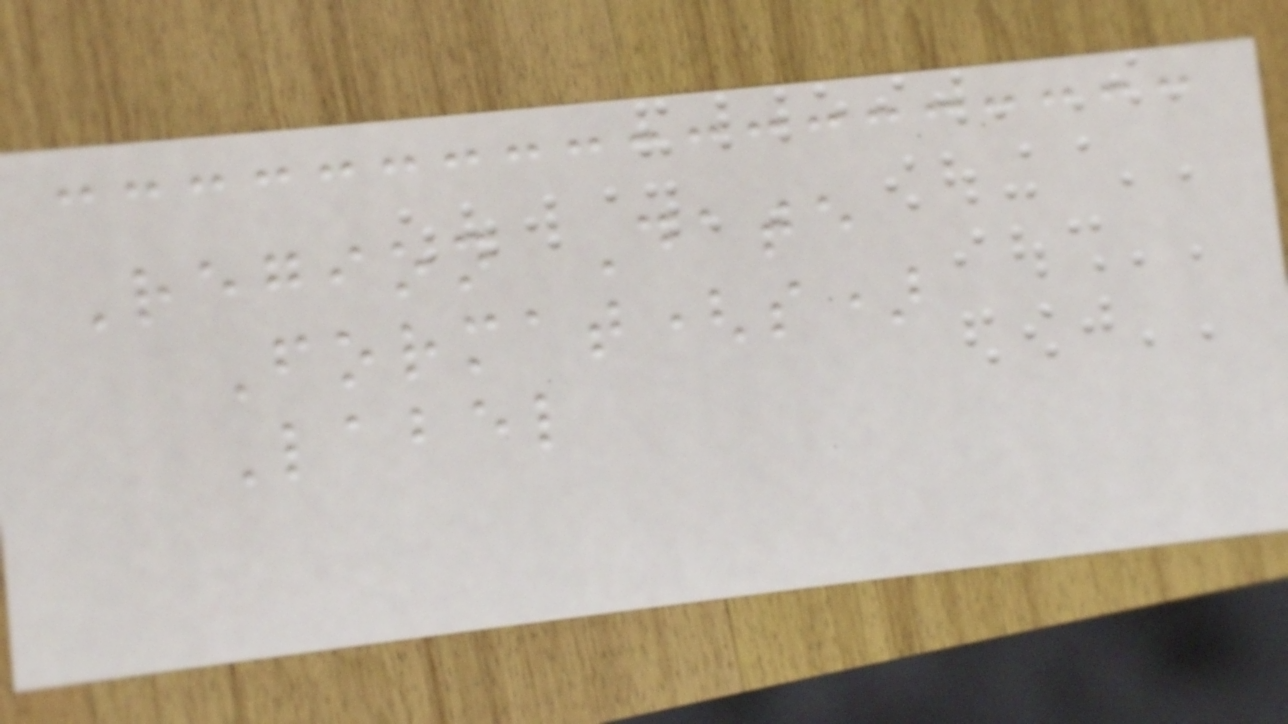Region Date
Format(s)
Label
